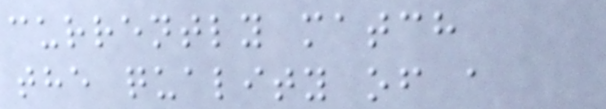currently match
the quality of a
